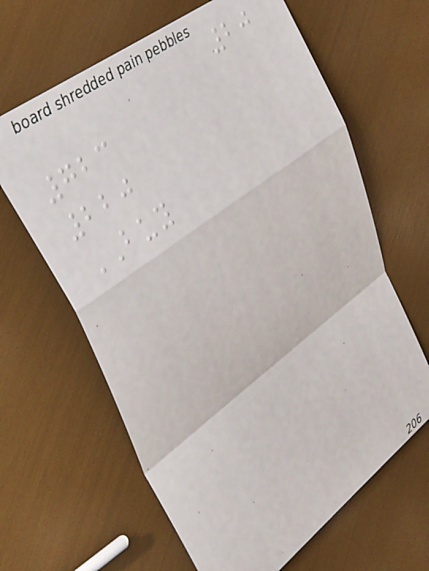20
723
220
BUY
